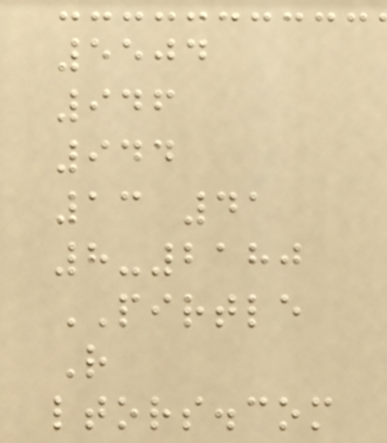5504
946
944
13 41
8-2180
PIRTLE
R
ltors.com
